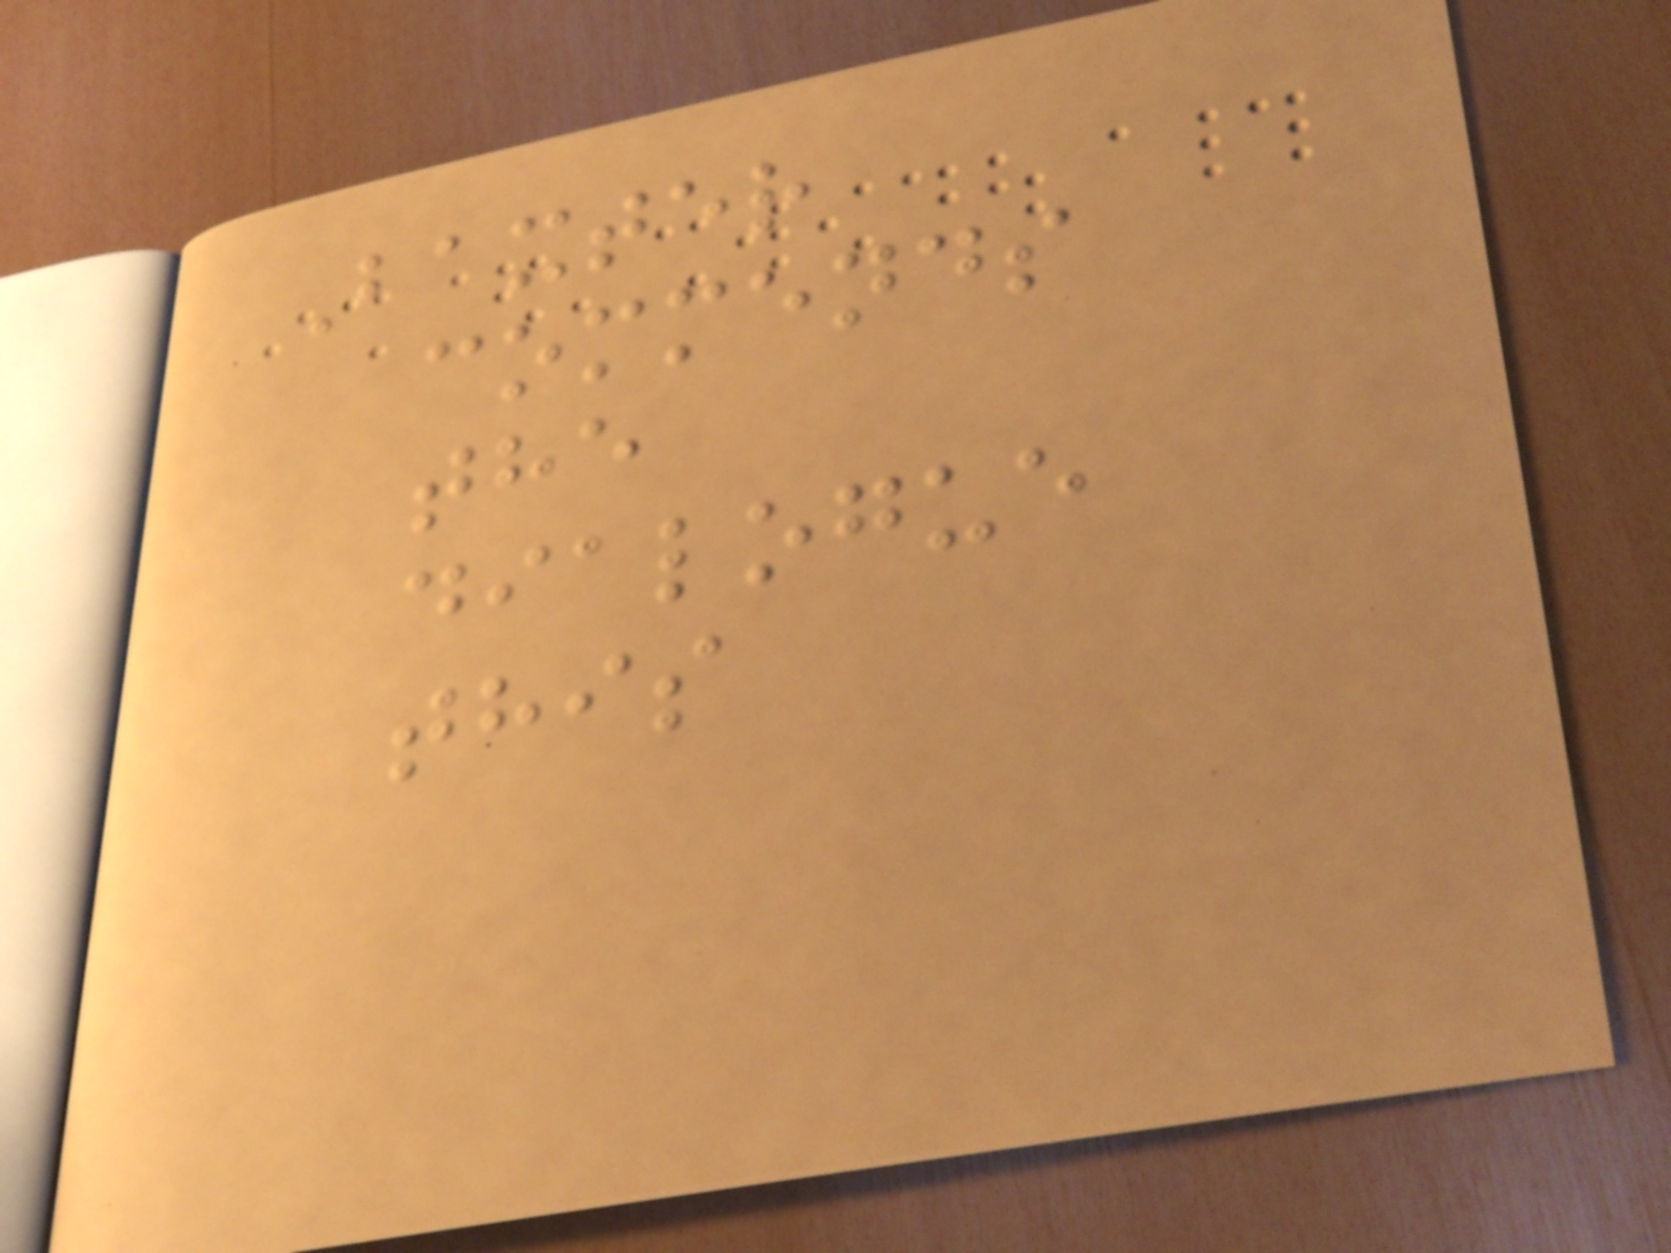Baxter
commends
the
dialogue
this
